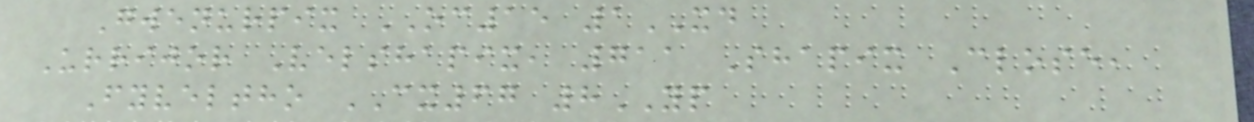Gwenurpix OC15 1XD
Urrijor Velshapix, 711 Shapix Close,
Fyveltho CX67 8YP
